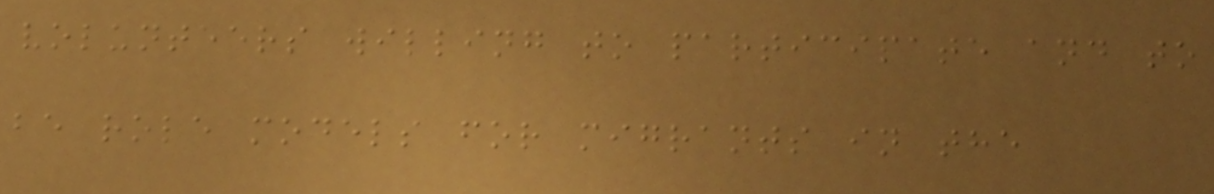volunteers willing to participate and to
be role models for migrants in the
